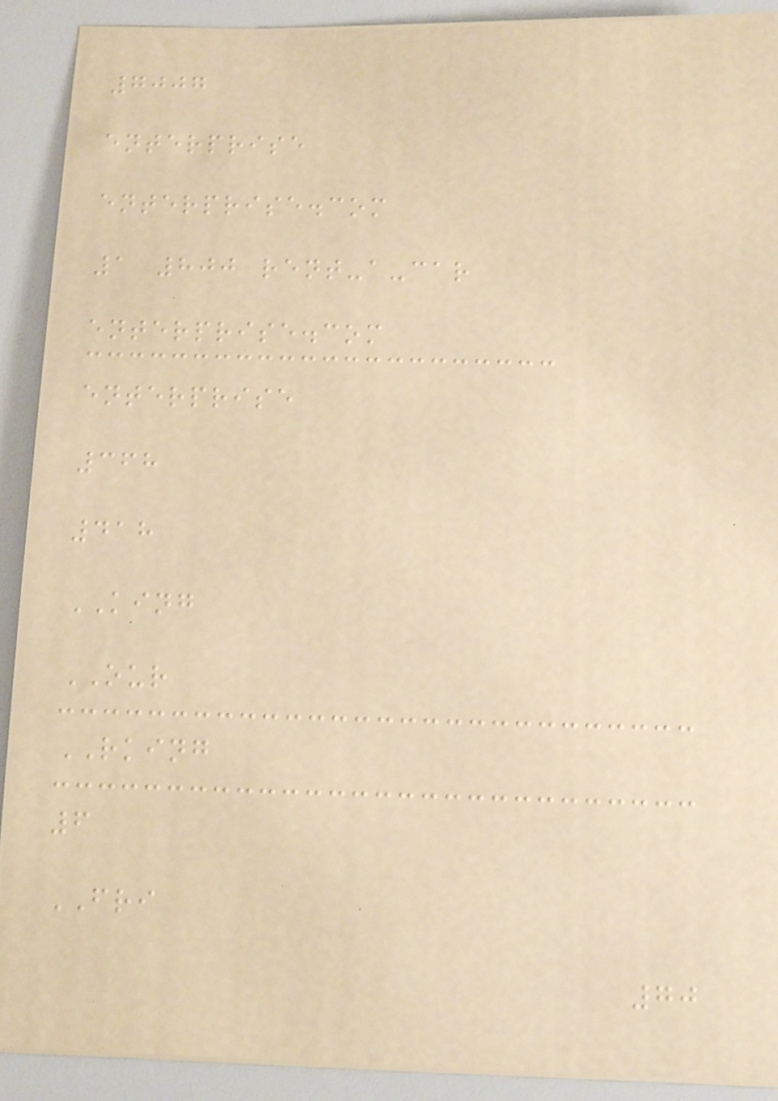7007
enterprise
enterprise.com
1 800 rent-a-car
enterprise.com
enterprise
368
418
KING
OUR
RKING
6
FRI
70
